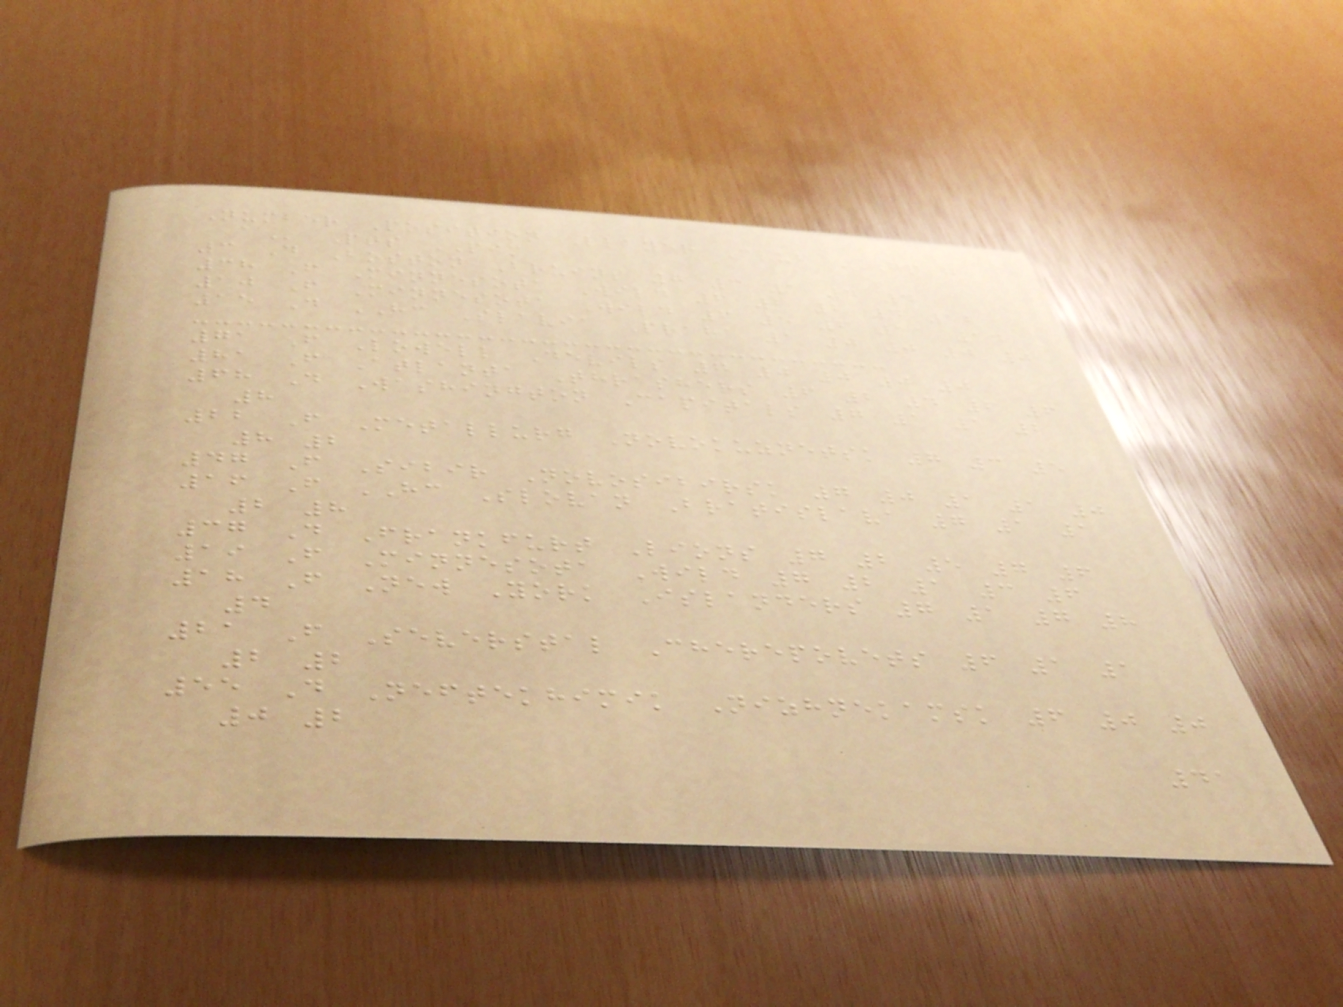Number Position Player Club GP G
A Pts PIM
3 D Boston Bruins 7 3 1 4 4
38 F Minnesota Wild 6 2 2 4 12
10 F Minnesota Wild 6 5 6 11 14
15 D HC Slavia Praha 1 0 0 0 0
71 F Lowell Devils 7 0 0 0 0
81 F Atlanta Thrashers 6 2 4 6 6
68 D Washington Capitals 7 1 1 2
8
22 F Metallurg Novokuznetsk 7 3 5
8 2
47 F Sibir Novosibirsk 7 0 1 1 0
16 F HC Slovan Bratislava 7 1 1
2 8
37 D Frankfurt Lions 7 2 5 7 6
19 F Minnesota Wild 7 2 1 3 6
18 F New York Islanders 7 1 7 8
4
21 F Severstal Cherepovets 6 1 1
2 2
55 D Neftekhimik Nizhnekamsk 6 0 0
0 2
41
